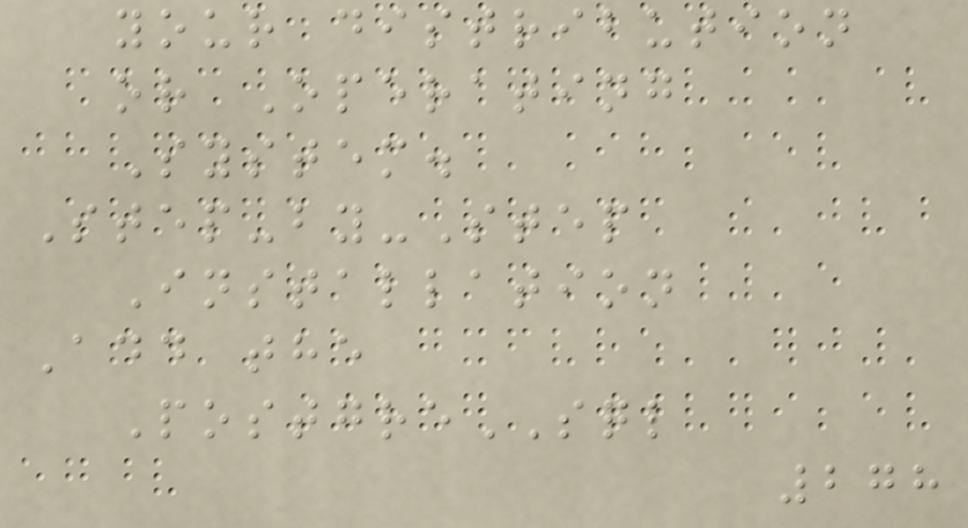your distribution
or Operating
System.
Step-by-Step
Installation
Add the
PostgreSQL
278
